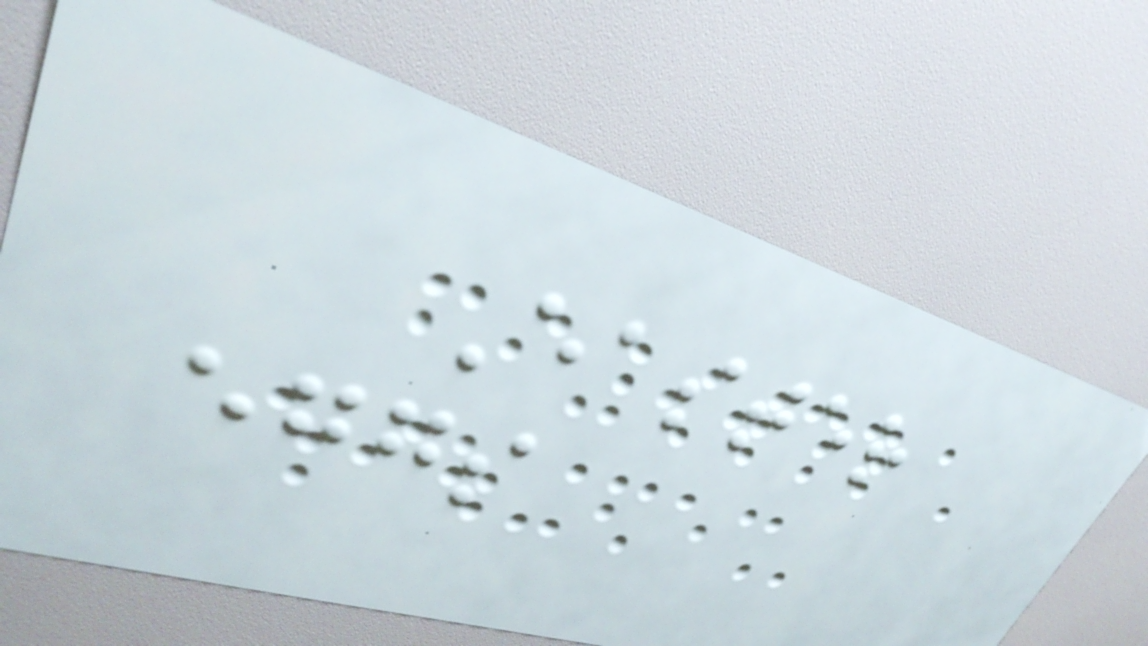Easter
eggs
